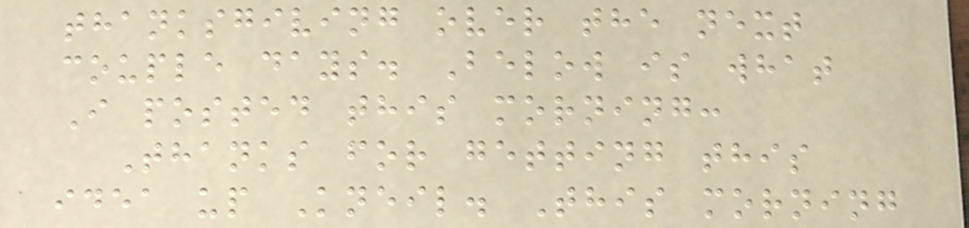thanksgiving over the next
couple days. Below is what
I posted this morning:
Thanks for getting this
idea up Kneil. This morning
